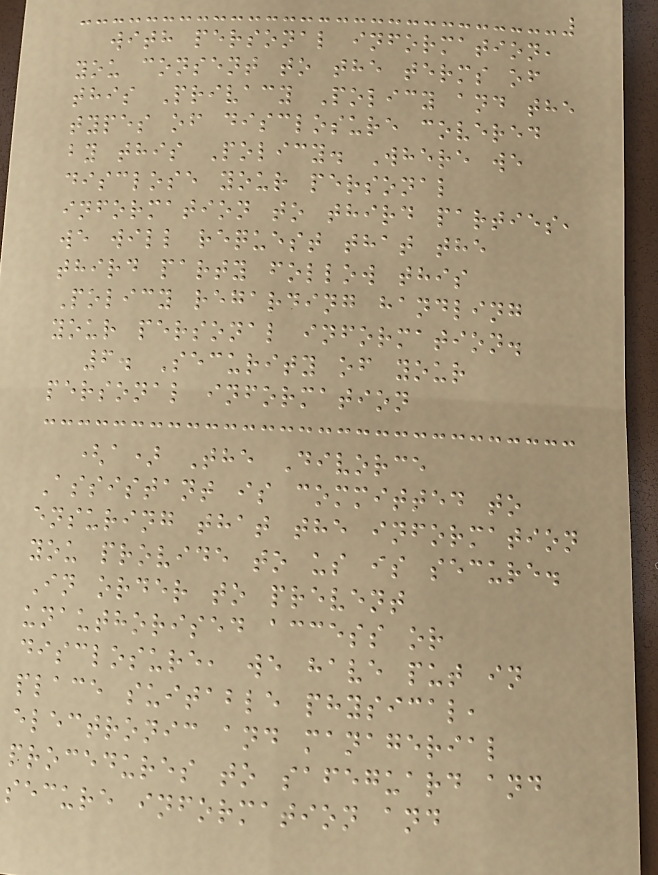with personal information,
you consent to the terms of
this Privacy Policy and the
types of disclosure covered
by this Policy. Where we
disclose your personal
information to third parties,
we will request that the
third party follow this
Policy regarding handling
your personal information.
6. Security of your
personal information
(a) The Divorce
Assistant is committed to
ensuring that the information
you provide to us is secure.
In order to prevent
unauthorised access or
disclosure, we have put in
place suitable physical,
electronic and managerial
procedures to safeguard and
secure information and
